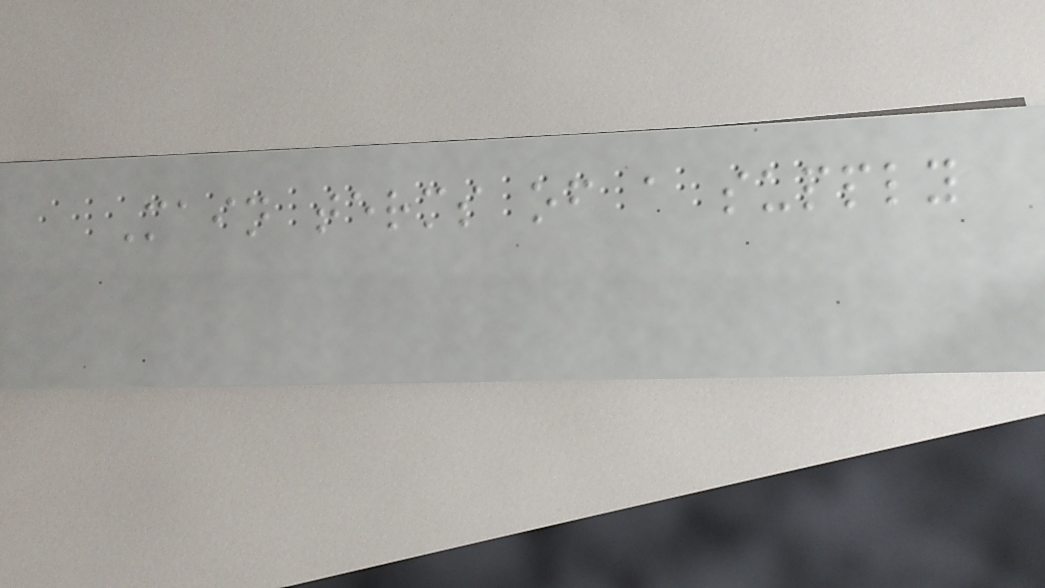Main terms of a supply
